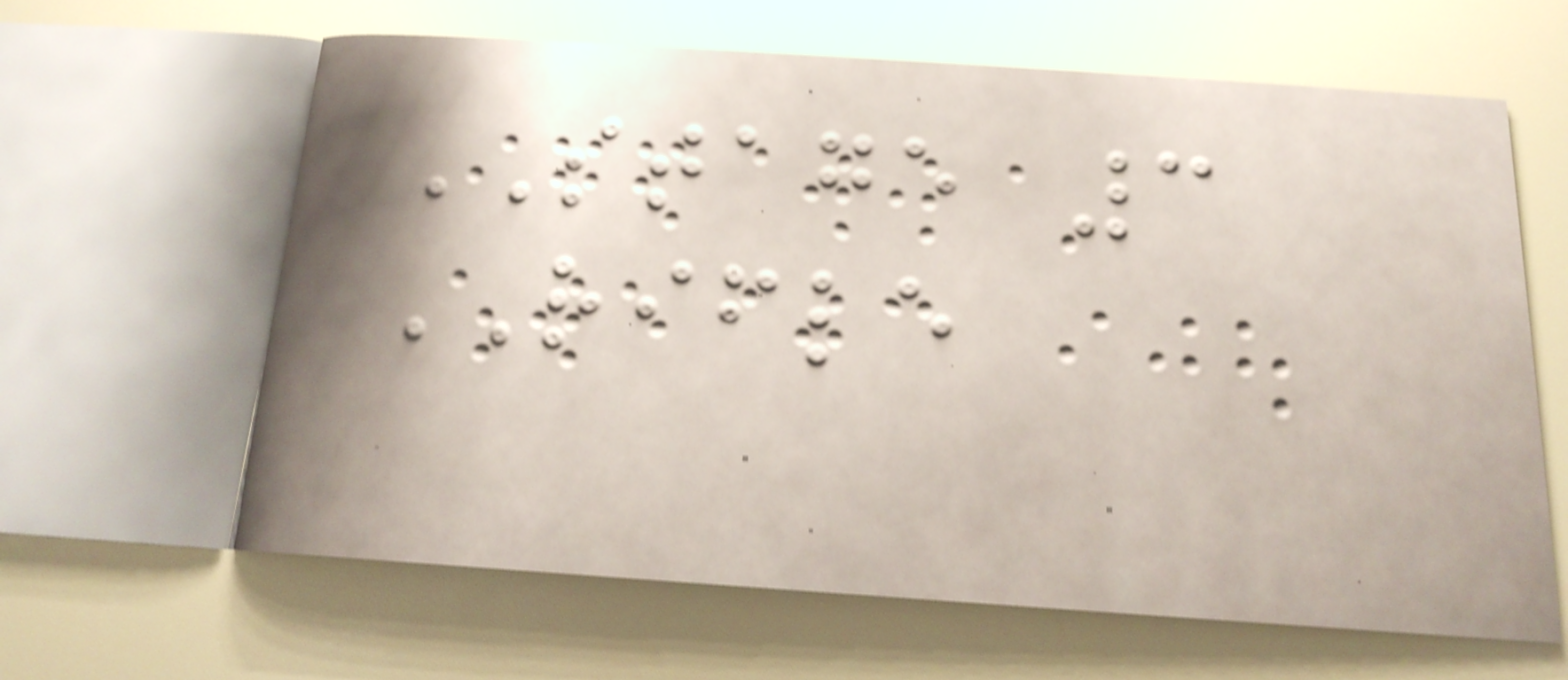STAGE 3
RIFLE
